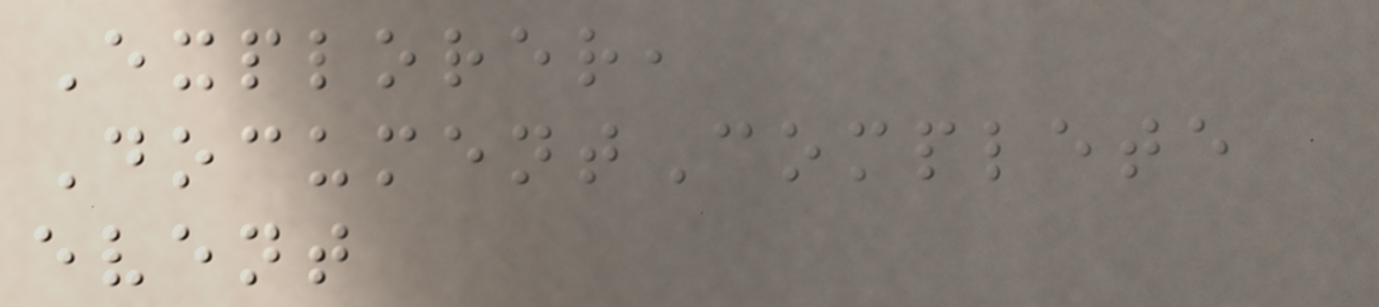Explorer,
DocumentComplete
event
